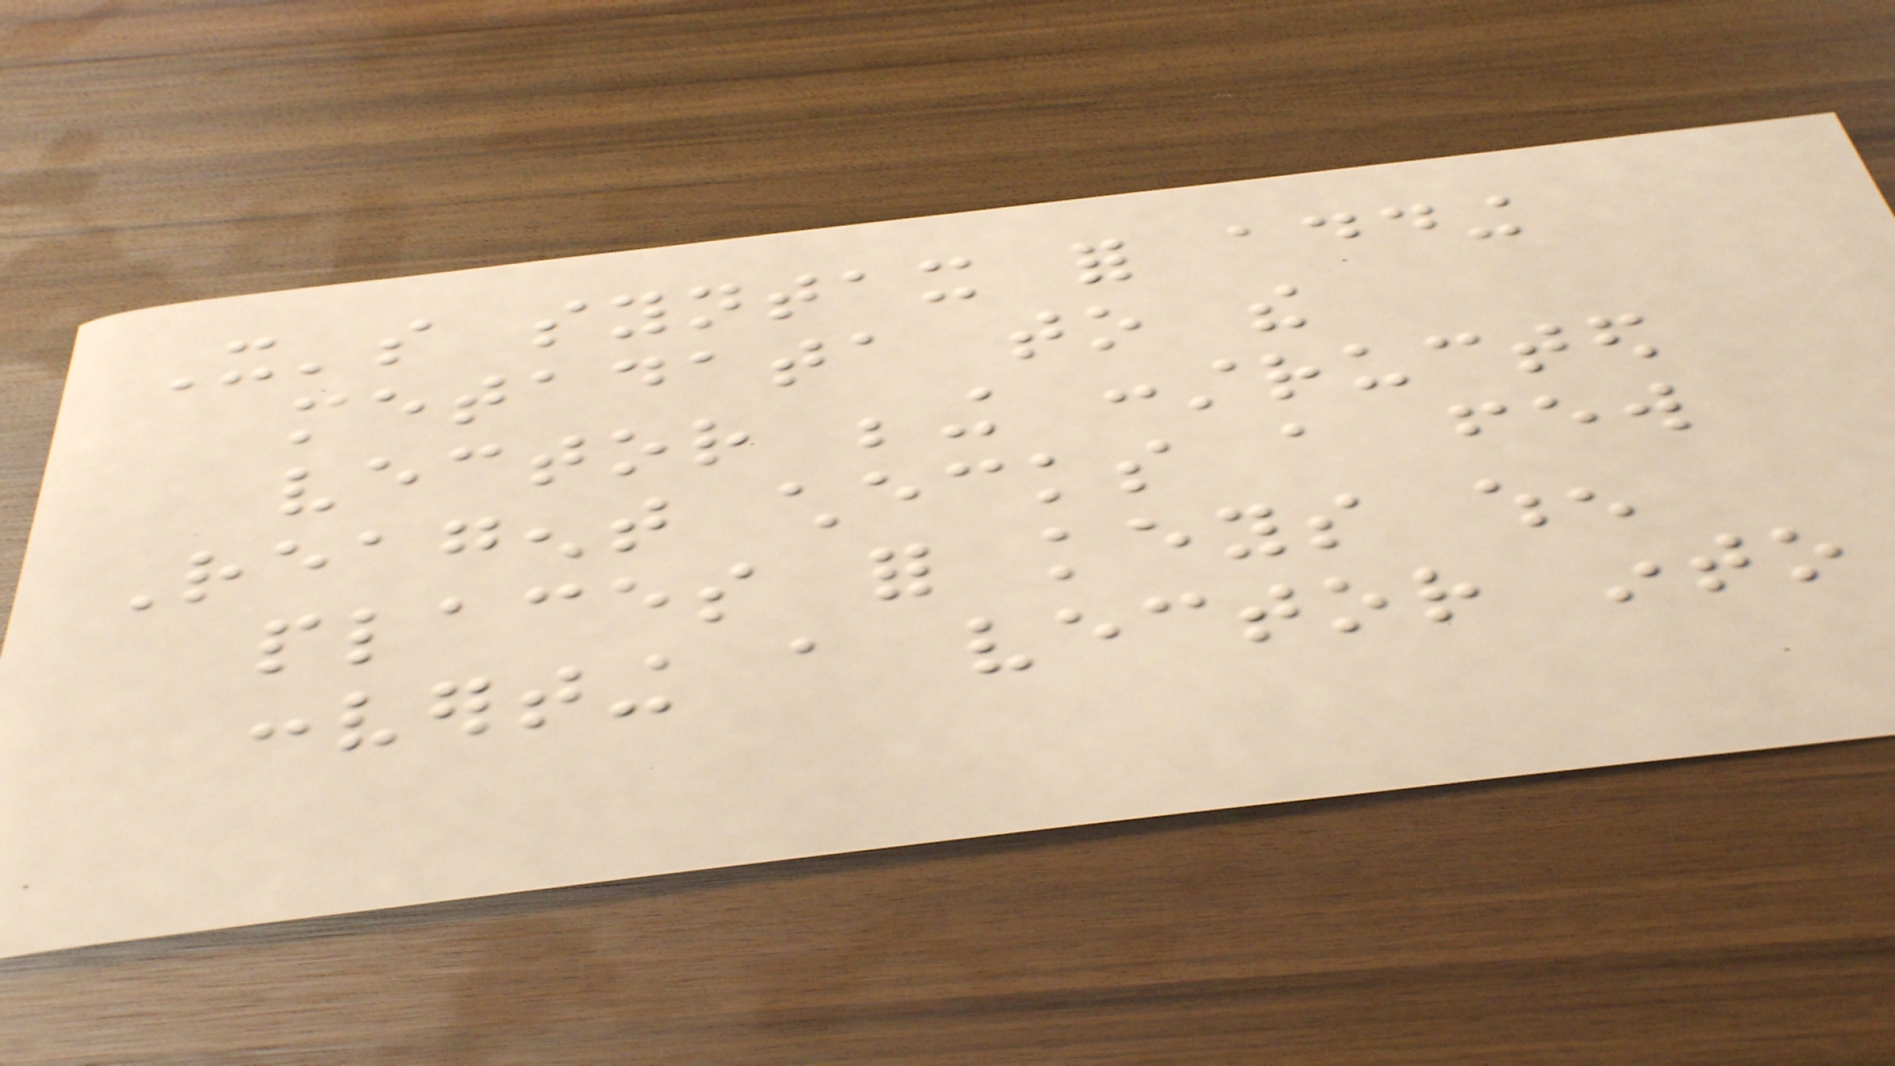It's syntax for adding
metadata to the
vector being constructed
Reagent checks a few
places for keys when
converting a vector into
